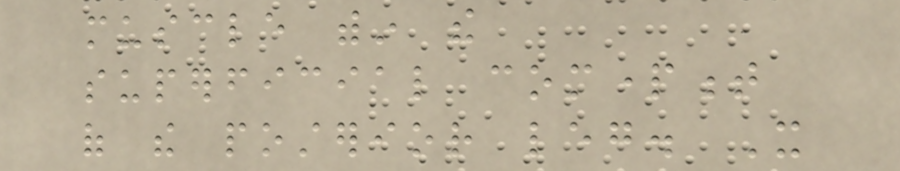muscle within the
superficial compartment
of the posterior leg. It
